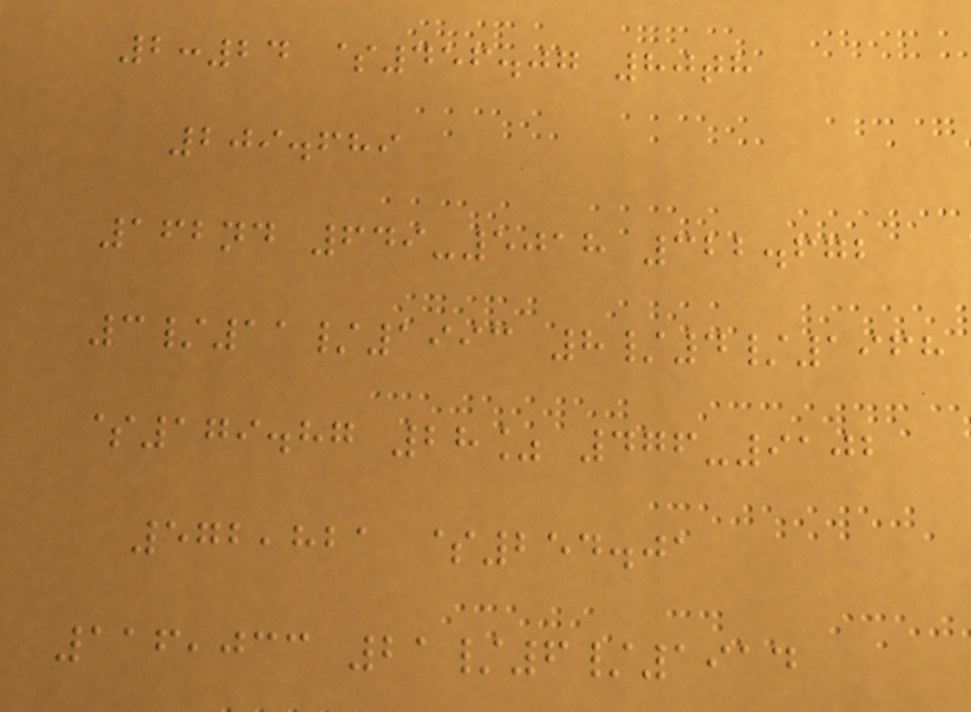2:24 $456.07 80th
209.689
162nd 649-5018 322.672
3/11/1993 8/4/1968
$179.87 28% 476-9102
572,821 $254.01
116,033 21/6/1914
